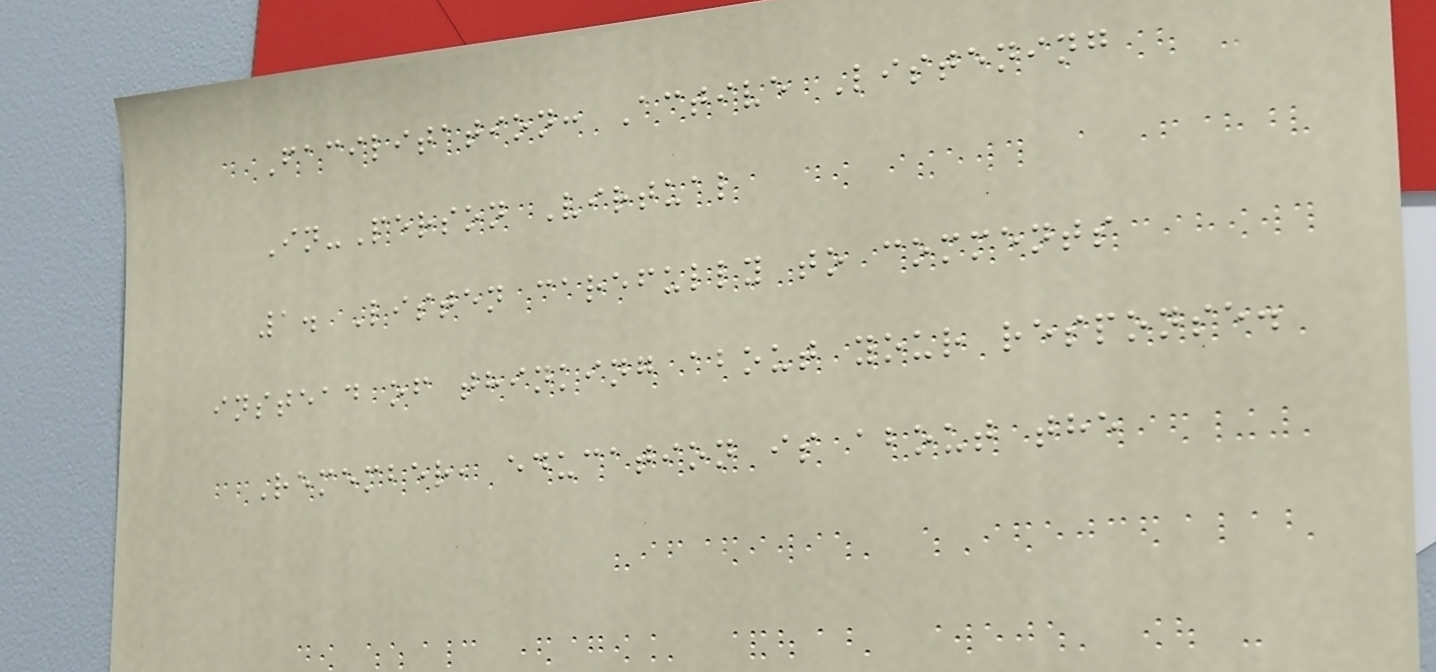Facilitation: Active Listening
In-Person Virtual
1. Listen carefully to comments
instead of thinking about your response.
Remember, education is about the
